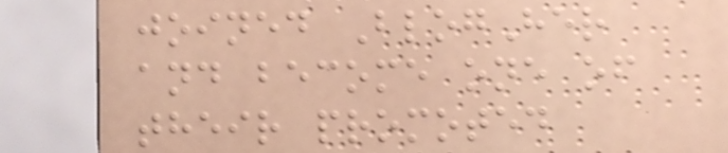joined BlogHer
and become one of
their promoted
